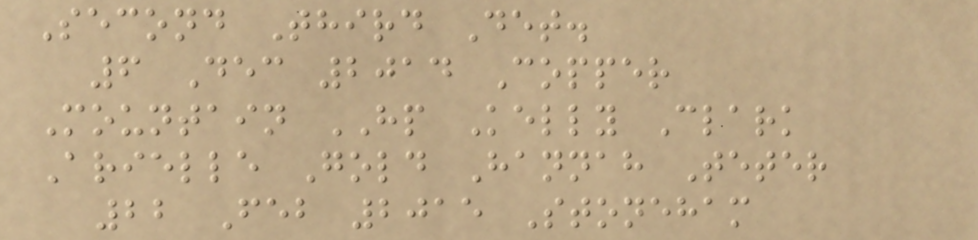Second Third Det.
6 Dec 2014 Copper
Mountain HP Kelly Clark
Arielle Gold Hannah Teter
22 Feb 2015 Stoneham
